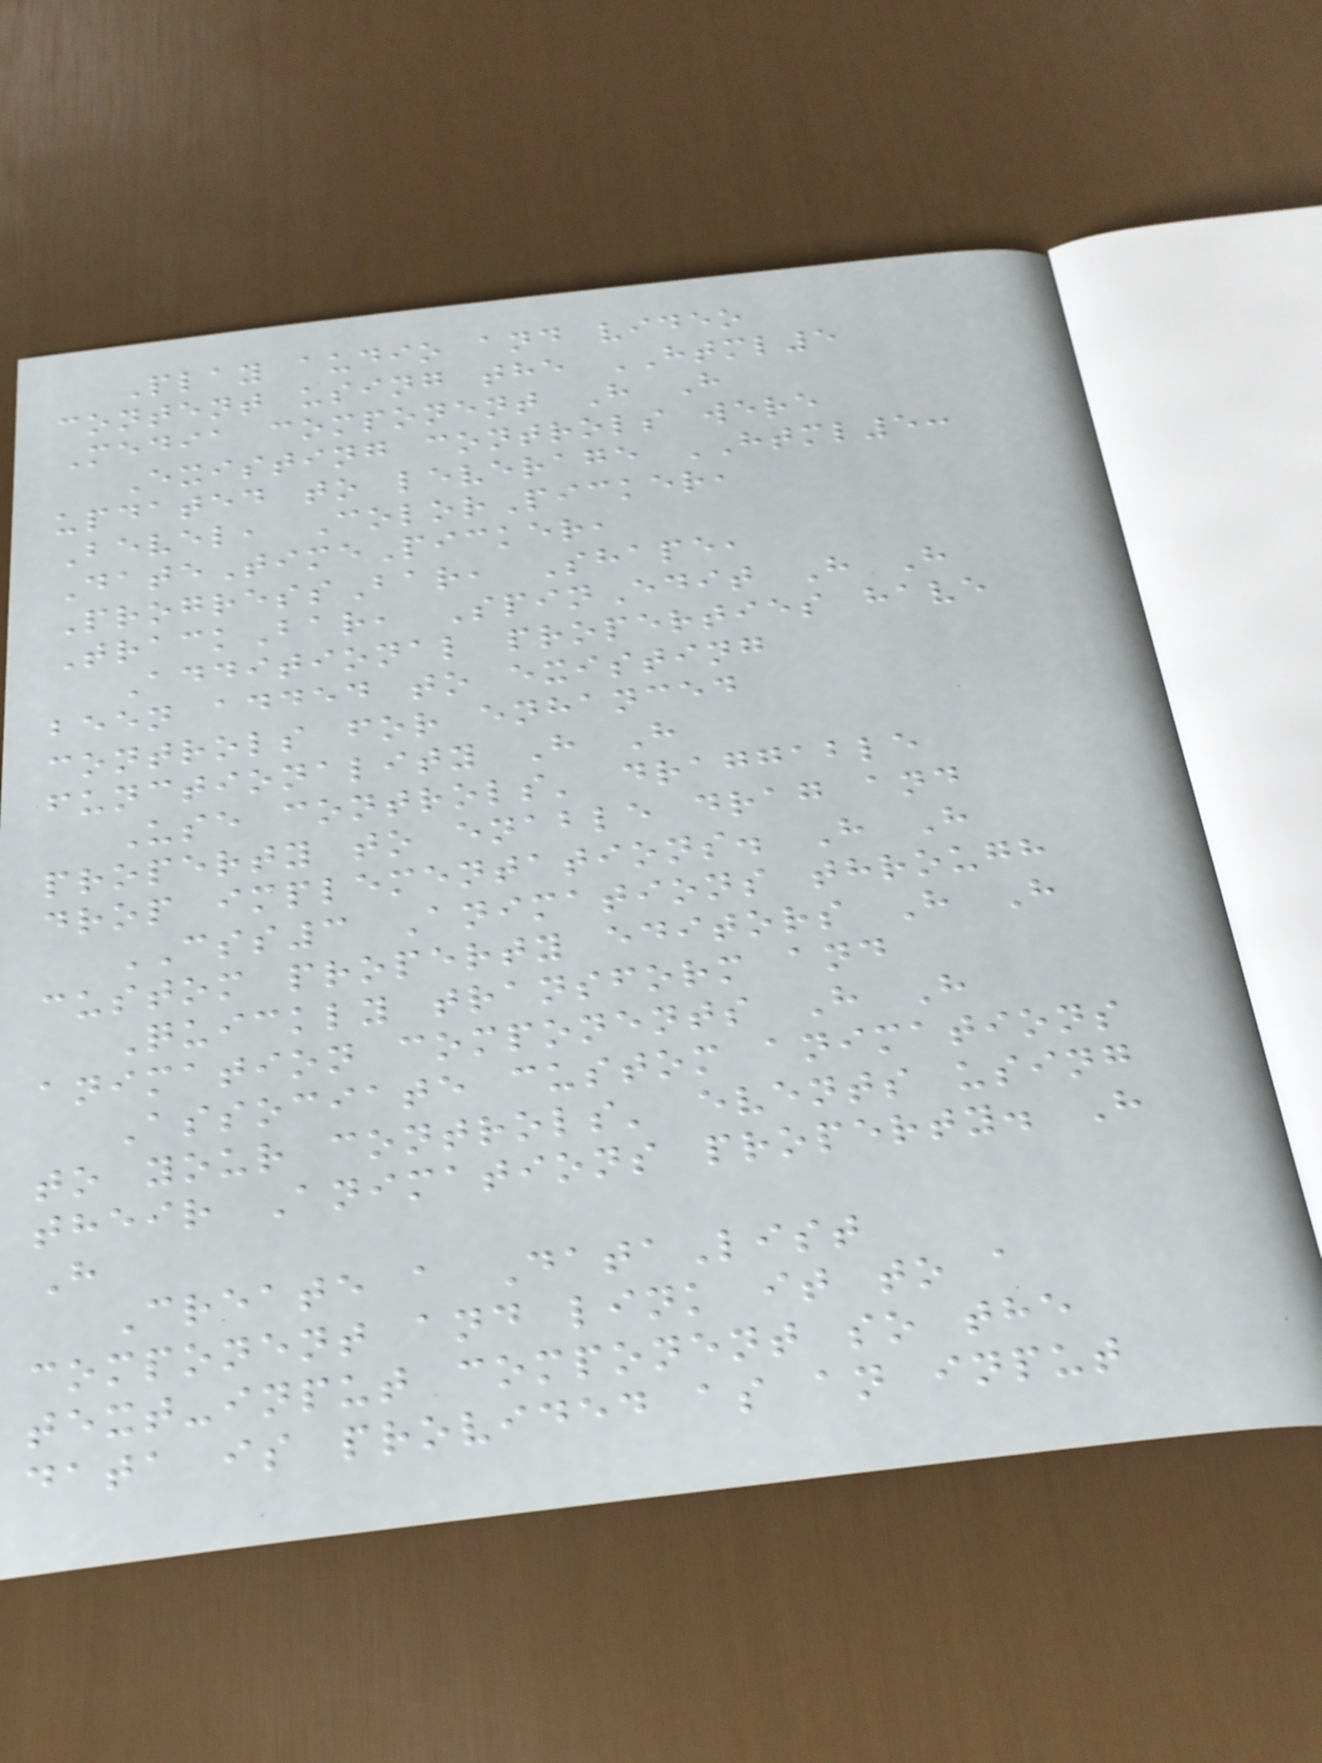Play audio and video
content using the HTML5
Media component H H
Existing controls were
updated to leverage HTML5:
Bevel, ColorPicker,
DateTimePicker,
ProgressBar, Shape,
TrackBar, SpinEdit H H
Additional properties have
been added to existing
controls for enhanced
functionality H H
Use controls' draggable
property to enable drag and
drop implementations. H H
CSS3 Animations through
custom property editors H H
Quickly transform and
animation components H H
Associate custom animations
to your controls' events using
their Animations property. H
H
Create a DataList
component and link it to a
text-input component so the
data is provided as an input
